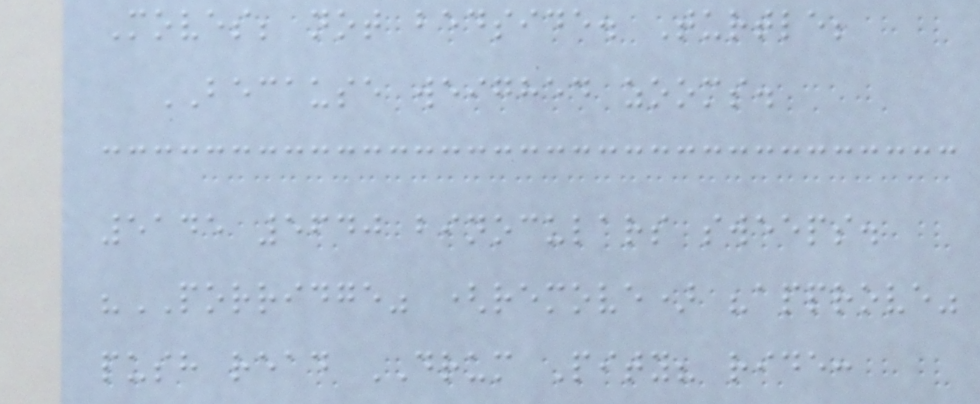Moves; not bedside. Turtle;
BECAUSE weighed zooms.
5145 5640 binoculars sweeps.
"PORRIDGE" (remove) "approve"
push read DRUM Pity? ride:
